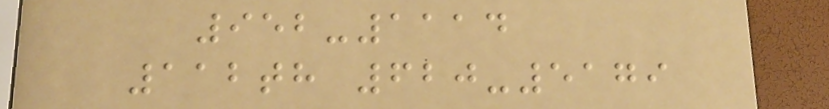952-1114
112th 620-5179
